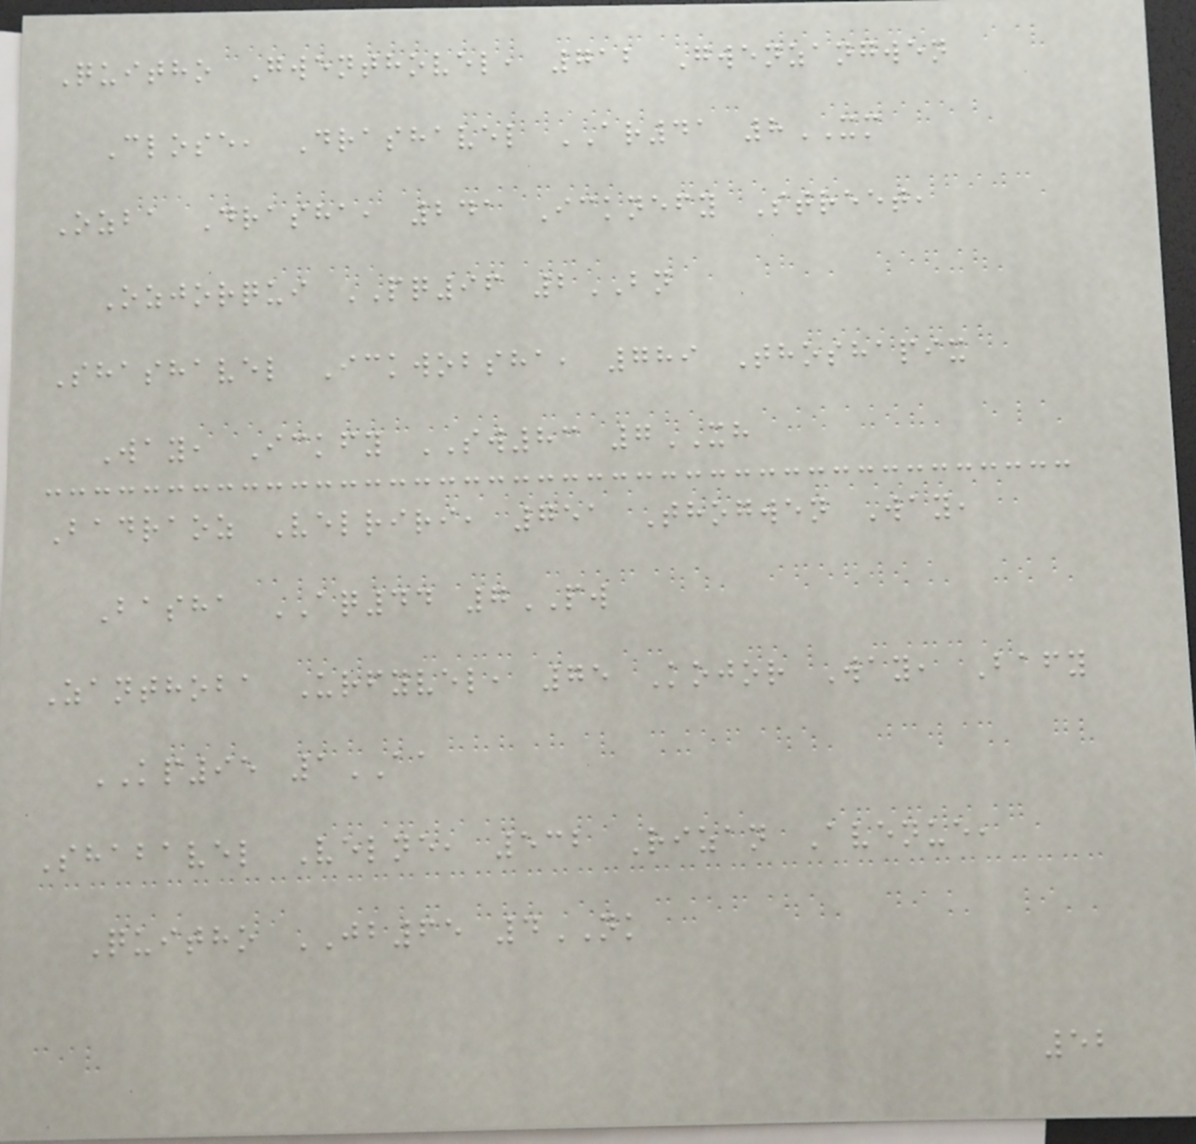Quitho Gwenthovel, 712 Gwenzangwen
Close, Drashavel AR41 8XM
Ozba Drasha, 241 Icknefy Street,
Ozjorqui PQ96 2BN
Shashavel Ickwobsha, 789 Thoshapix
Way, Ickfy SW83 7XH
Badraoz Velriri, 751 Thogwen Way,
Basha AQ44 7PW
Zanthoba Urfyvel, 75 Kojor Way, Bafy
KP95 1AA
Shabavel Velne, 532 Rizan Avenue,
Quitho JB65 4NK
52
